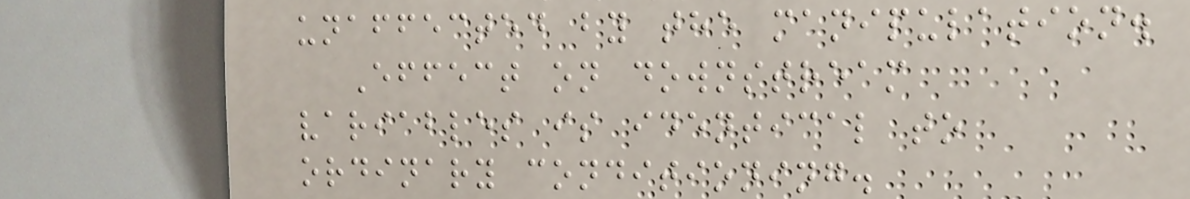unaffected by the manipulation.
Effect on downstream
variables is identical to
ordinary conditioning.
